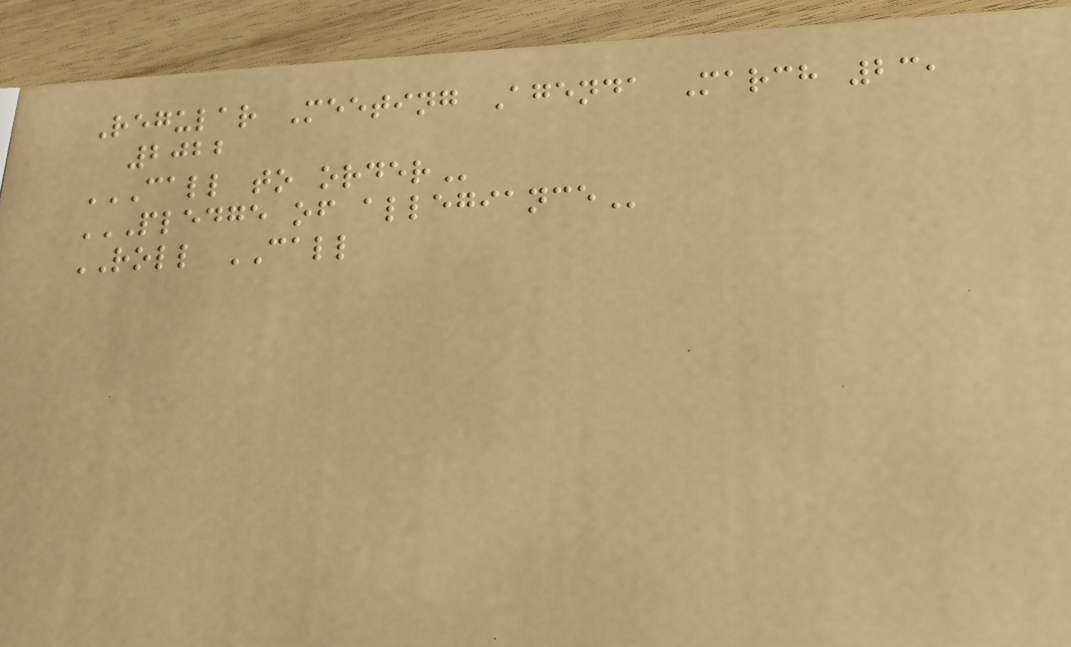Regular Meeting Agenda March 23,
2022
CALL TO ORDER
PLEDGE OF ALLEGIANCE
ROLL CALL
